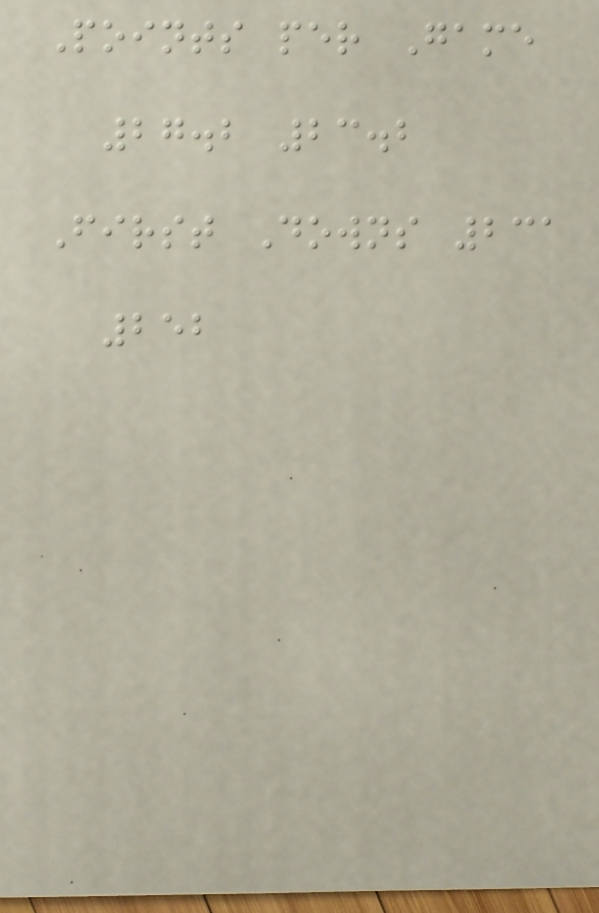Points per Game
27.2 23.2
First Downs 231
252
